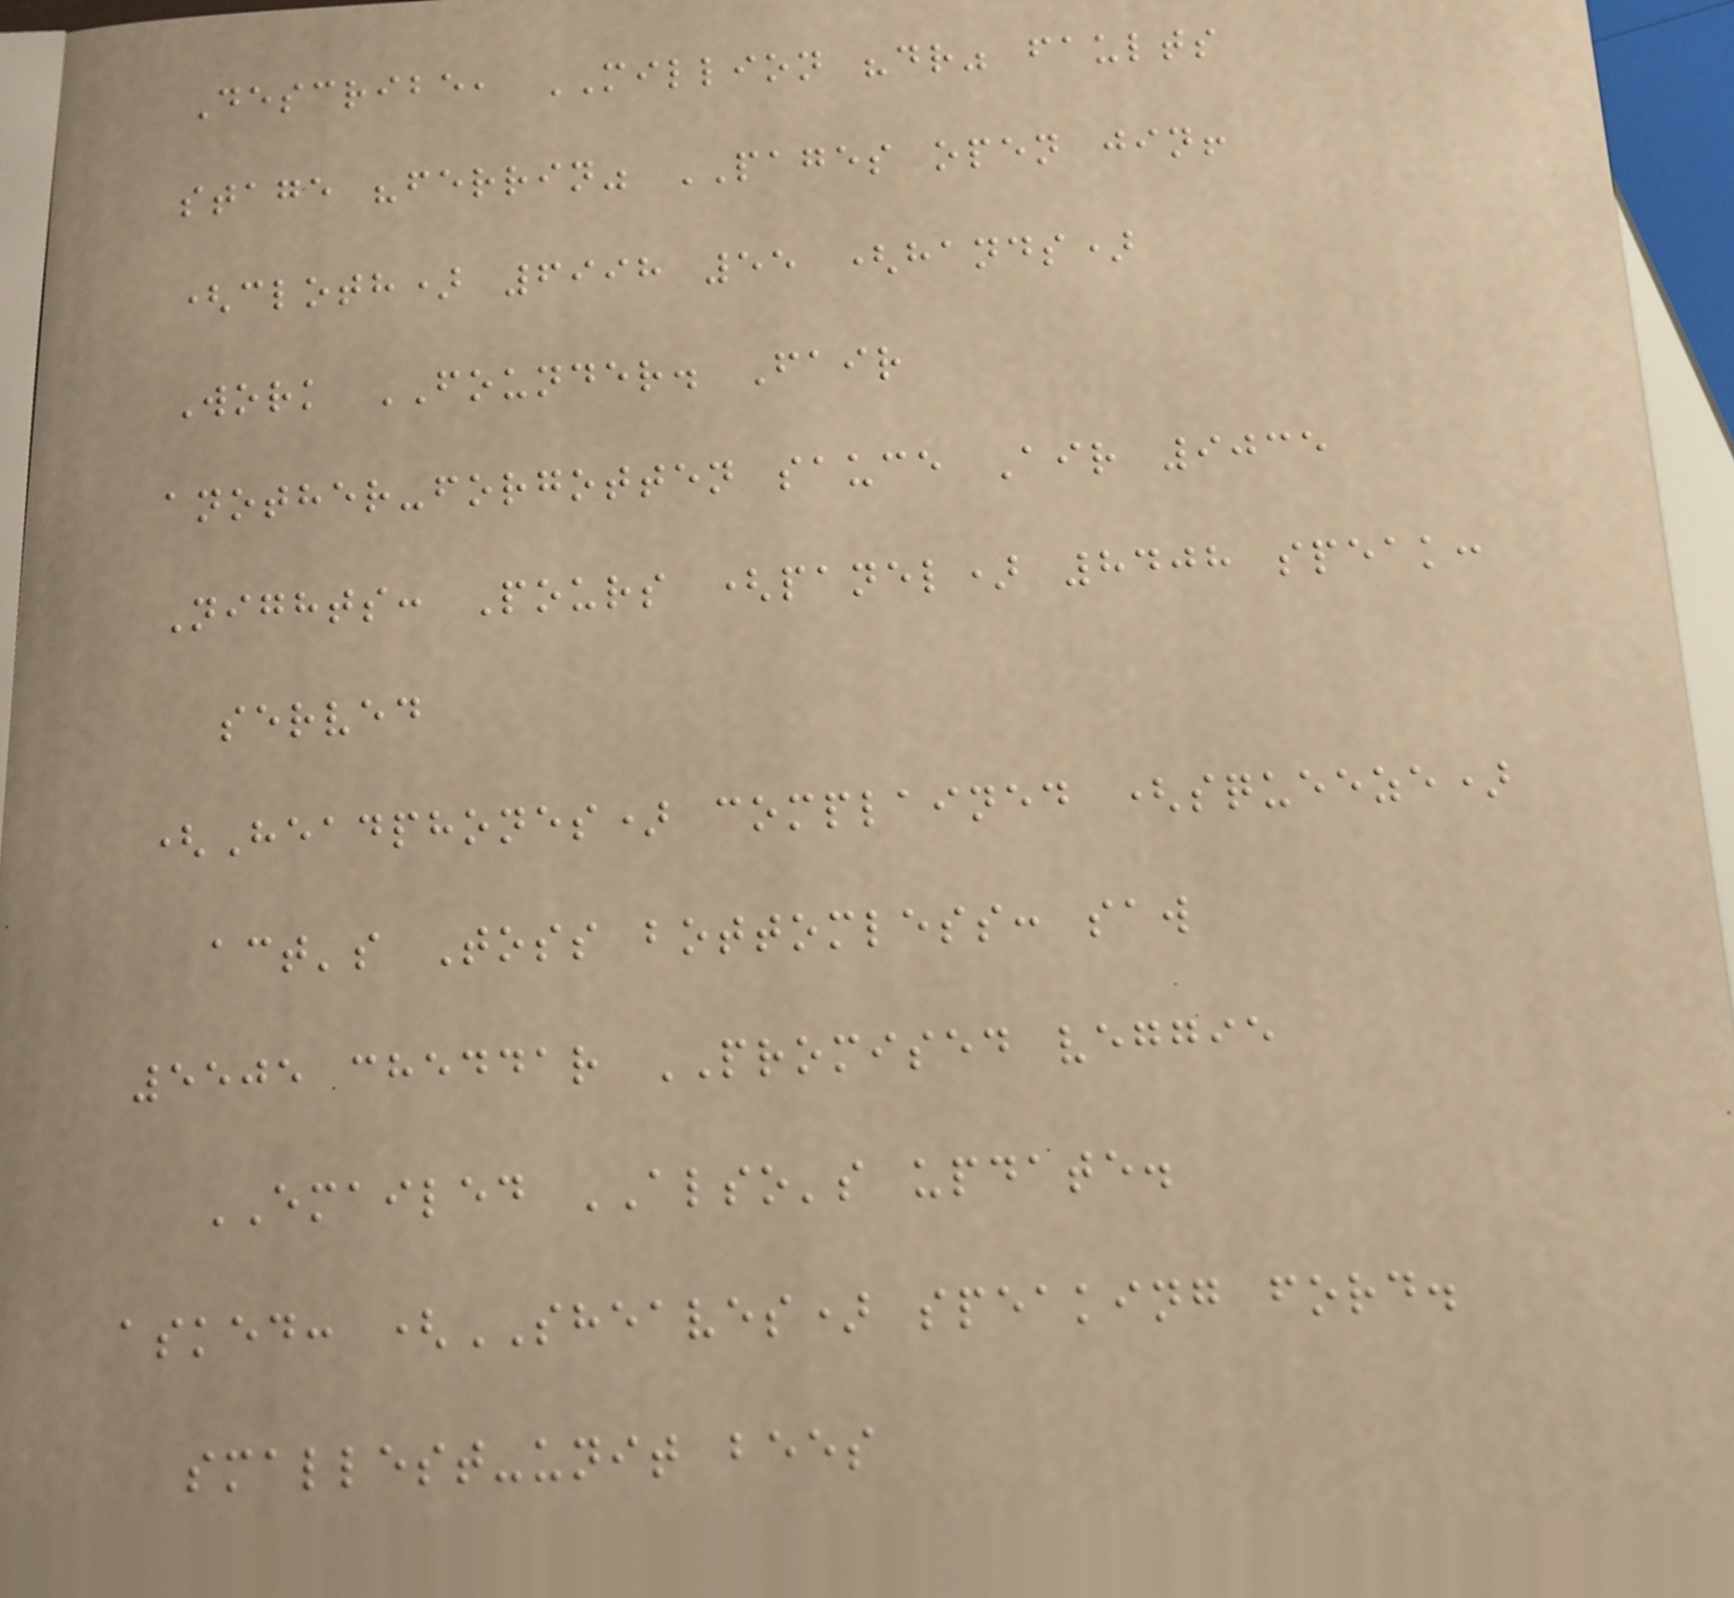Describe, MILLION "dr" faults
stage "ferrin" PAGES open jin!
(cloth) 6998 55 (hands)
Work FOUNDER. Fair
another-forgotten sauce Air 9035
Nights: Pours (panel) 8408 speak:
served
(Headphones) complained (squeeze)
act's Toss bottomless: saw
5505 cheddar PROMISED veggie
EMAILED ALSO's update.
asked: (SHEAVES) speaking ford.
smallest-unit bees
